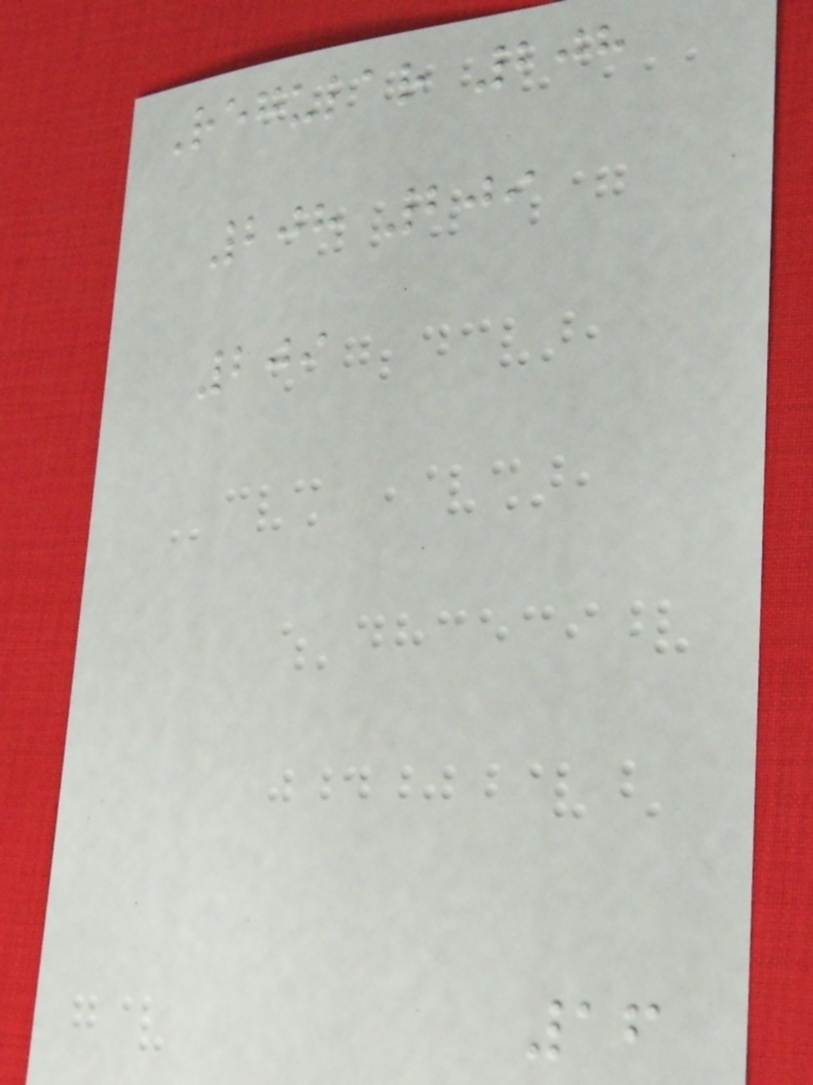Regular 208
208 209
209
16
